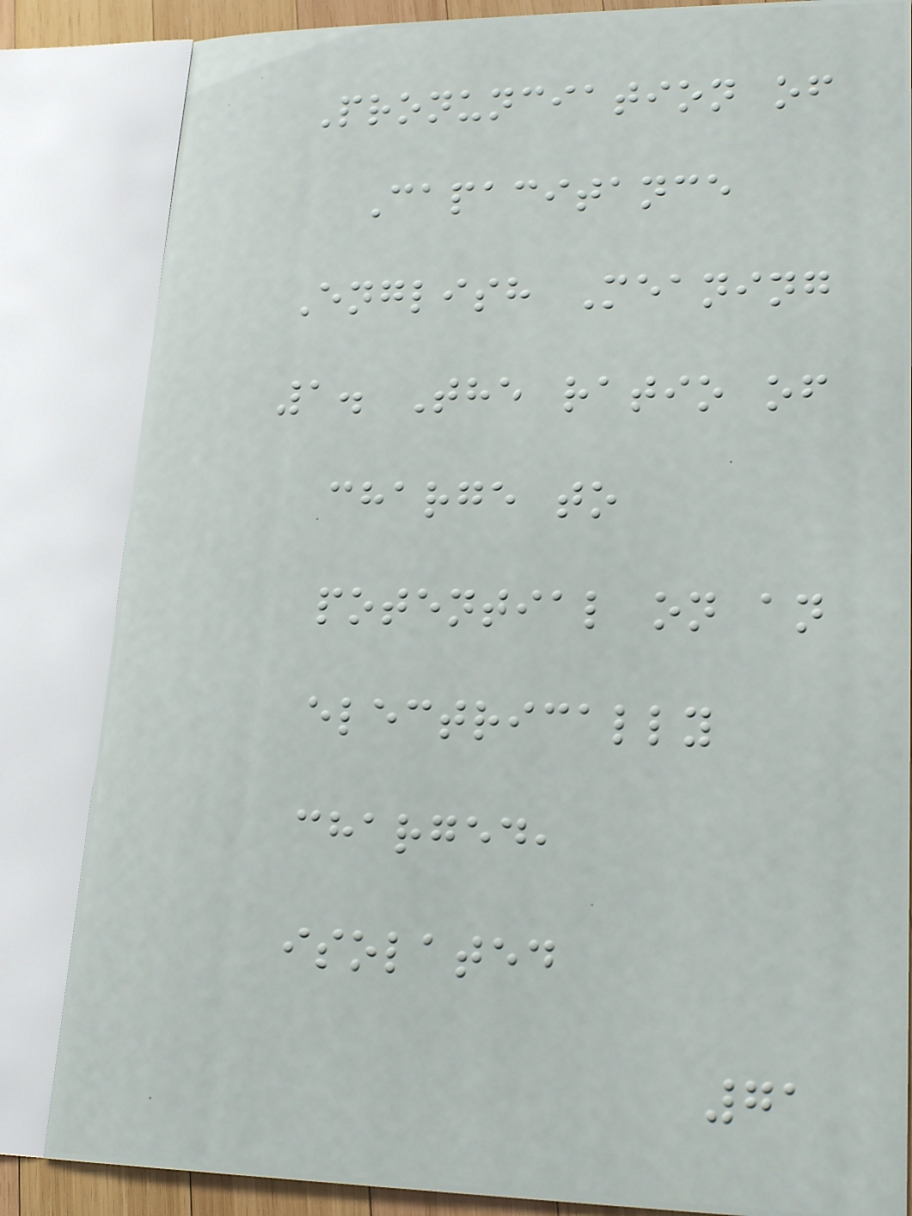Pronunciation of
Capacitance
English Meaning
1. The ratio of
charge to
potential on an
electrically
charged,
isolated
71
